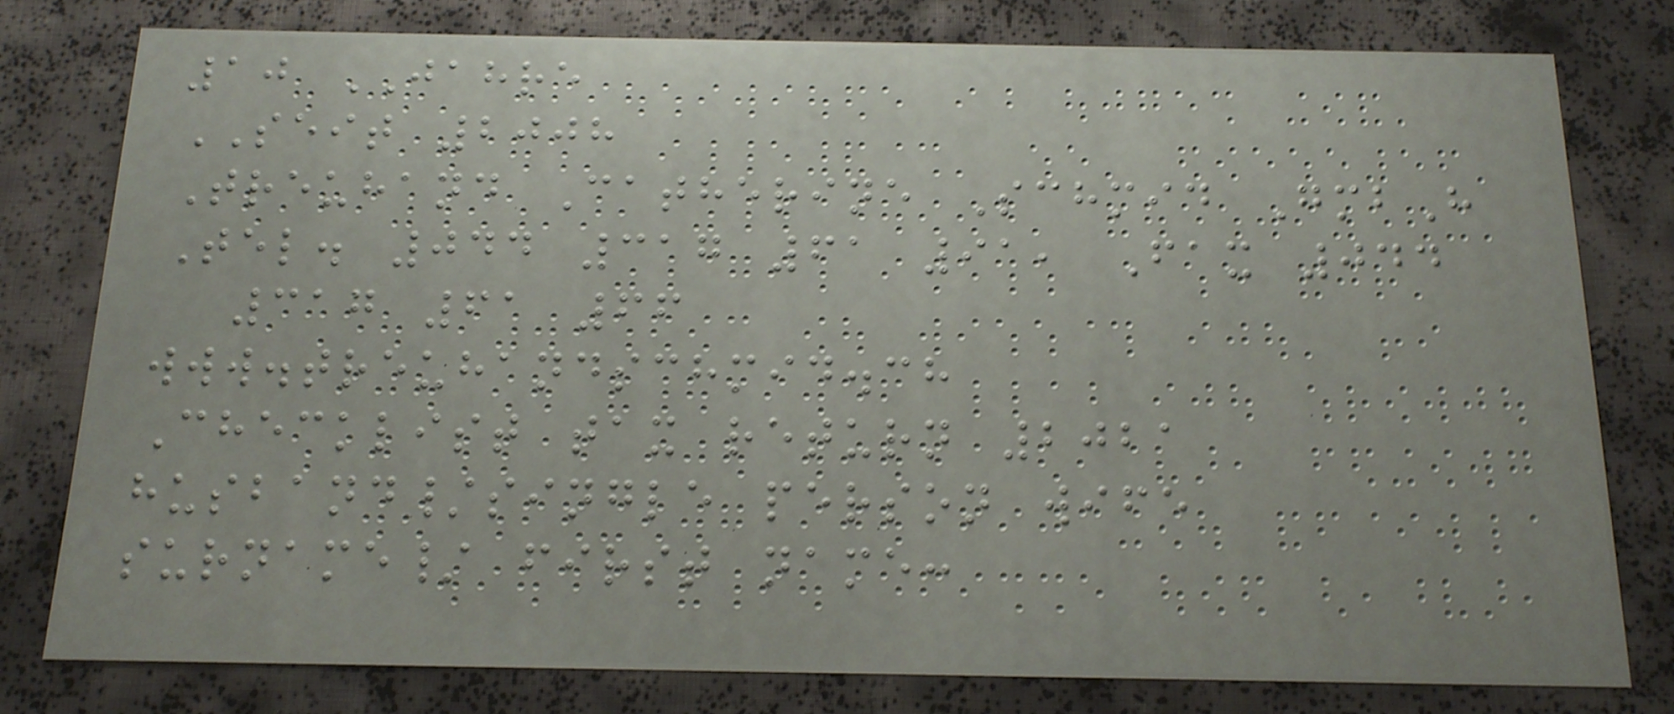10 JAHRE
SEIT 2008
Treuhand Catherine Schmid GmbH
Tel. 044 317 61 91, Fax 044
317 61 66
www.treuhandschmid.ch
Checklist tax return 2021
husband/single person wife
surname/ first name:
